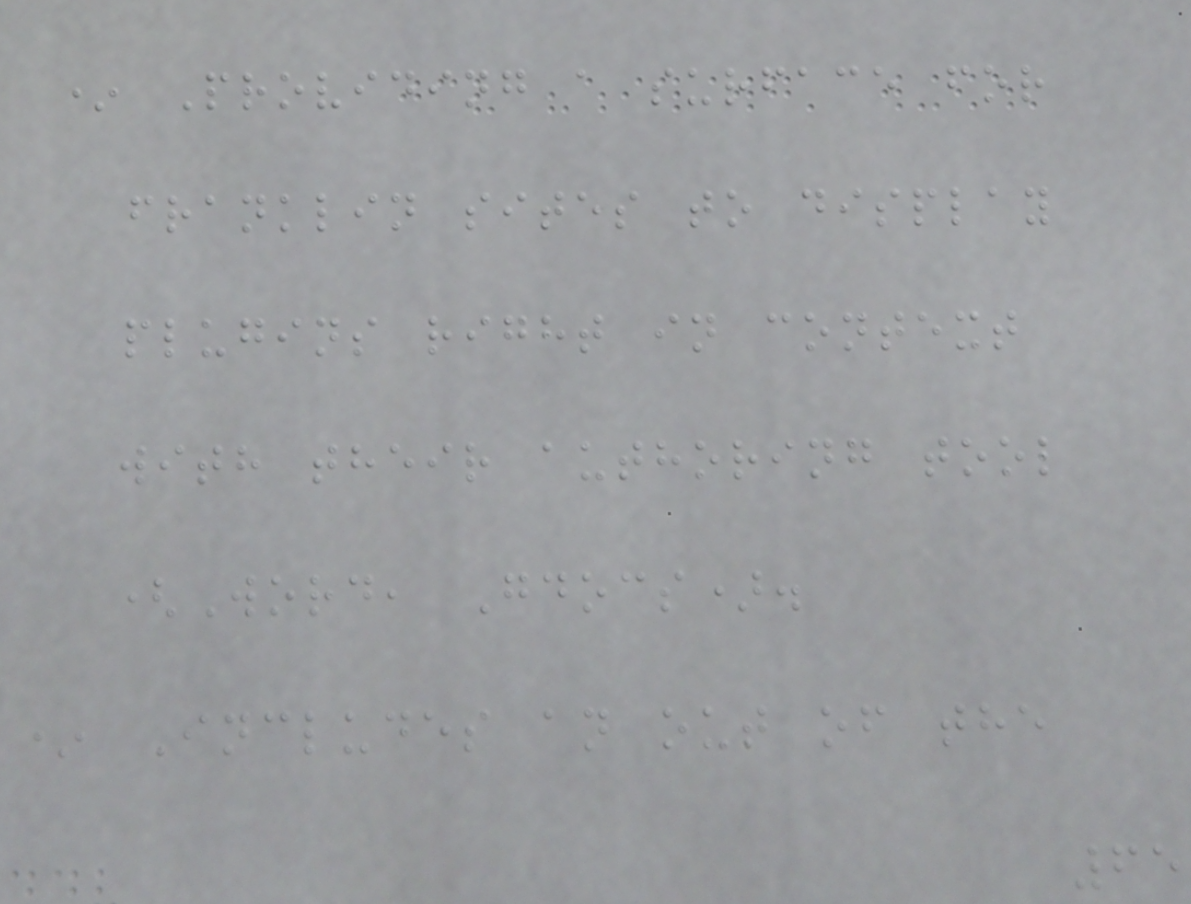* Providing a surface for
franklin sites to display
plugins right in context
with their authoring tool
(Word, Gdocs).
* Includes an out of the
65
